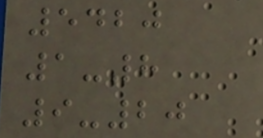5420
1-8
9-20
